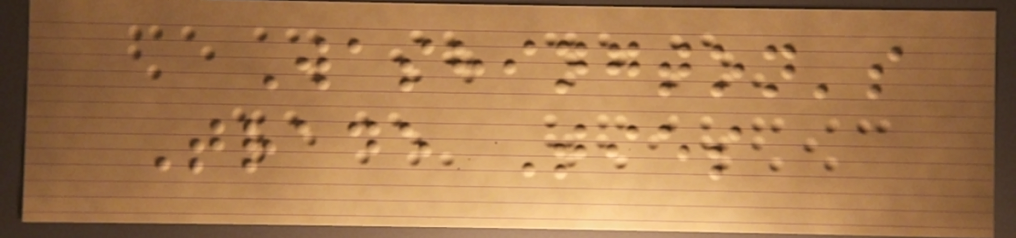Washington's
Trade Ties
